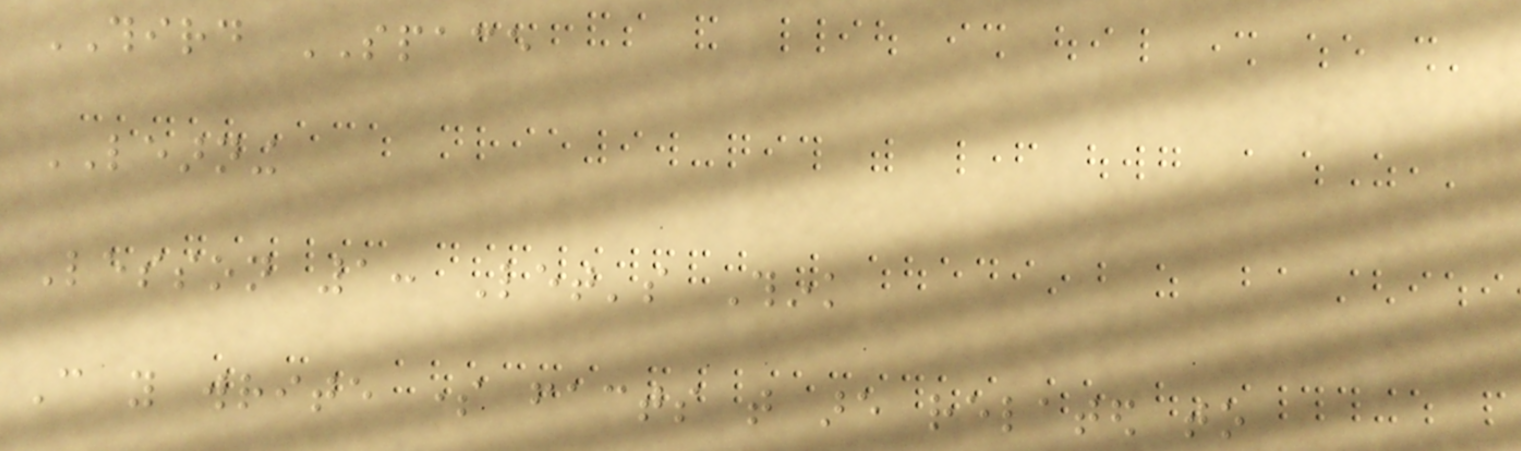THIRD SPACE
LEARNING
Lesson 1: Let's Think
Can you write some facts that are related to
